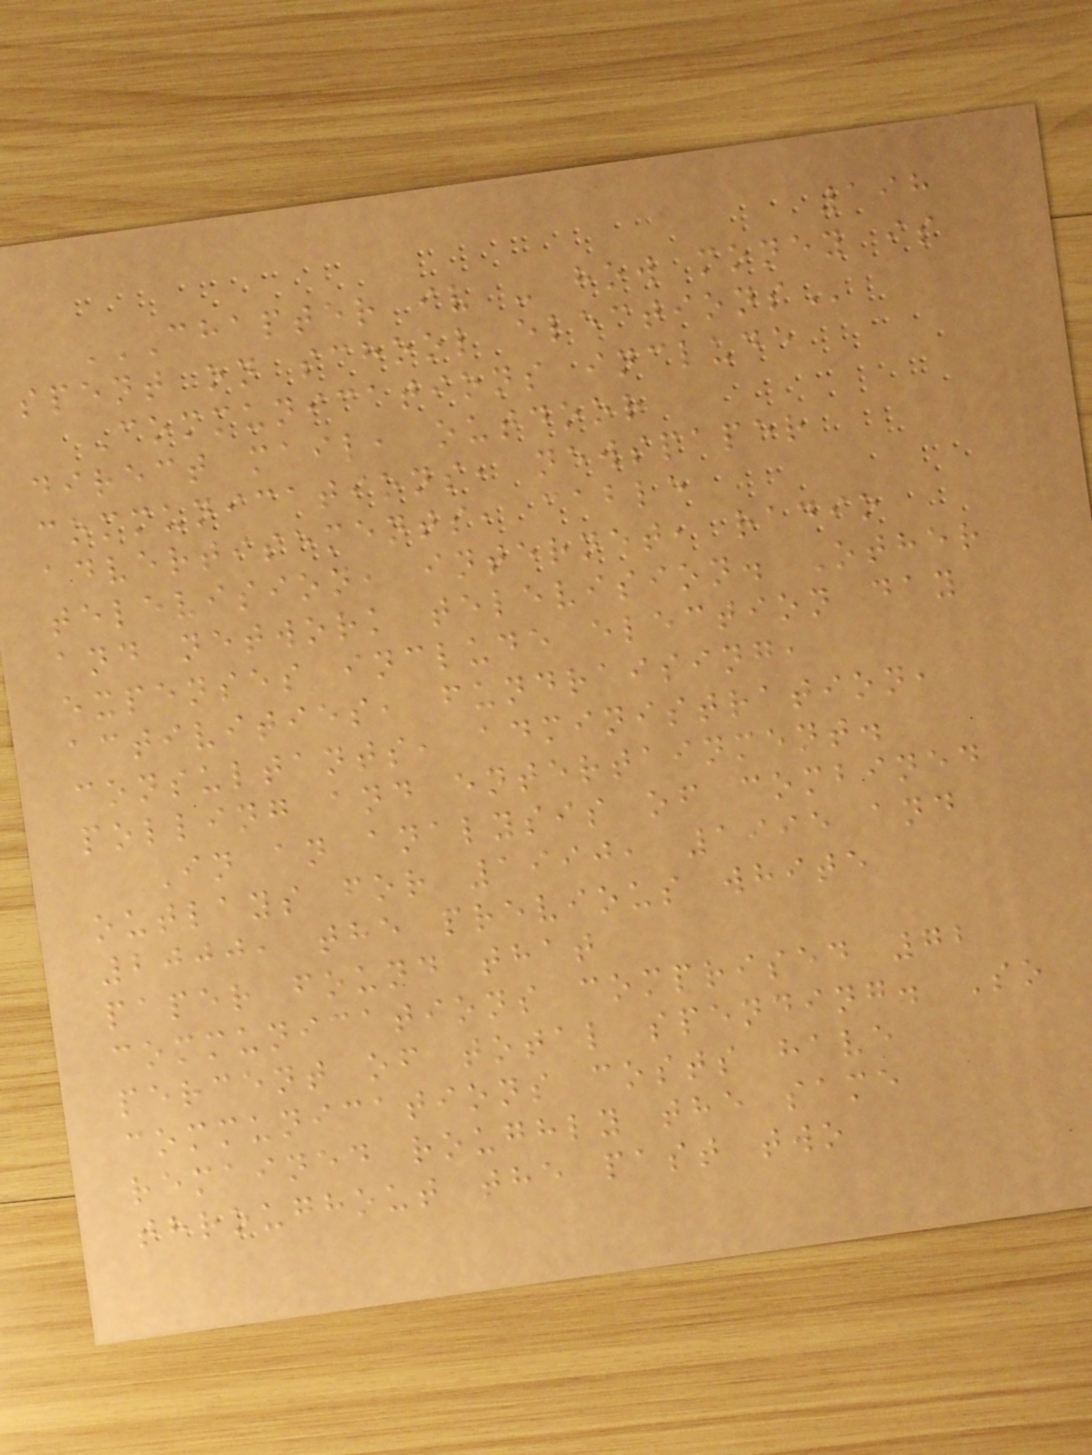198
CHAPTER IV - HOW MONEY IS
SPENT ON SCHOOL ELECTIONS
Communications include
direct mail, outdoor
communications, newspaper
advertisements, cable
television, internet, radio
and network television. Other
expenses include election day
activities, fundraising,
consultants, administration,
polling and entertainment.
In an analysis of combined
outlays for 1990, 1995 and
2000, the previous white
paper found that
communications comprised 72
percent of total spending. So
communications costs have
remained roughly the same
throughout the past two
